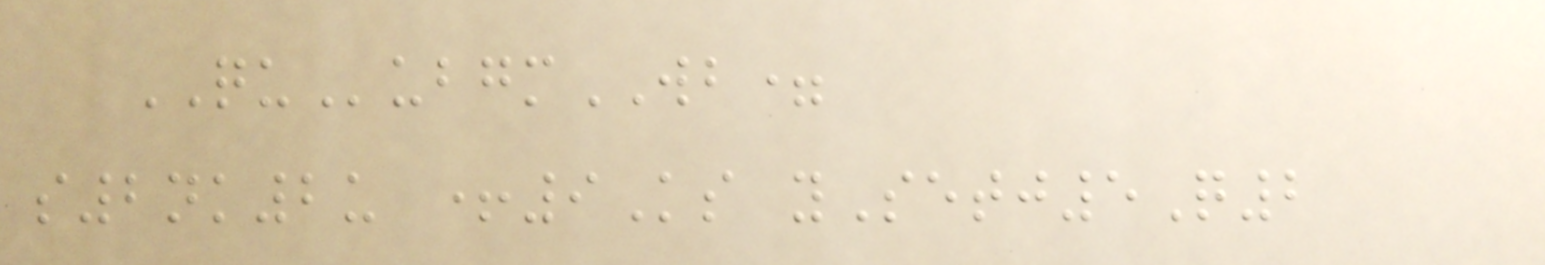QUubgmWB=
s2nk2u +9Ks ySetj5Q2
